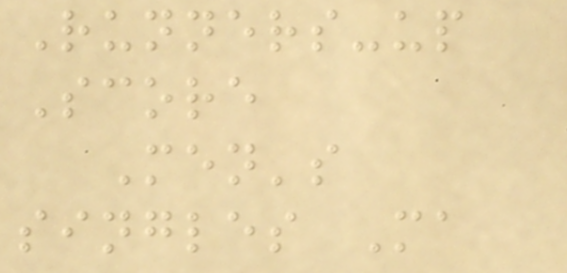Runners-up
Score
Men's
singles Ma
